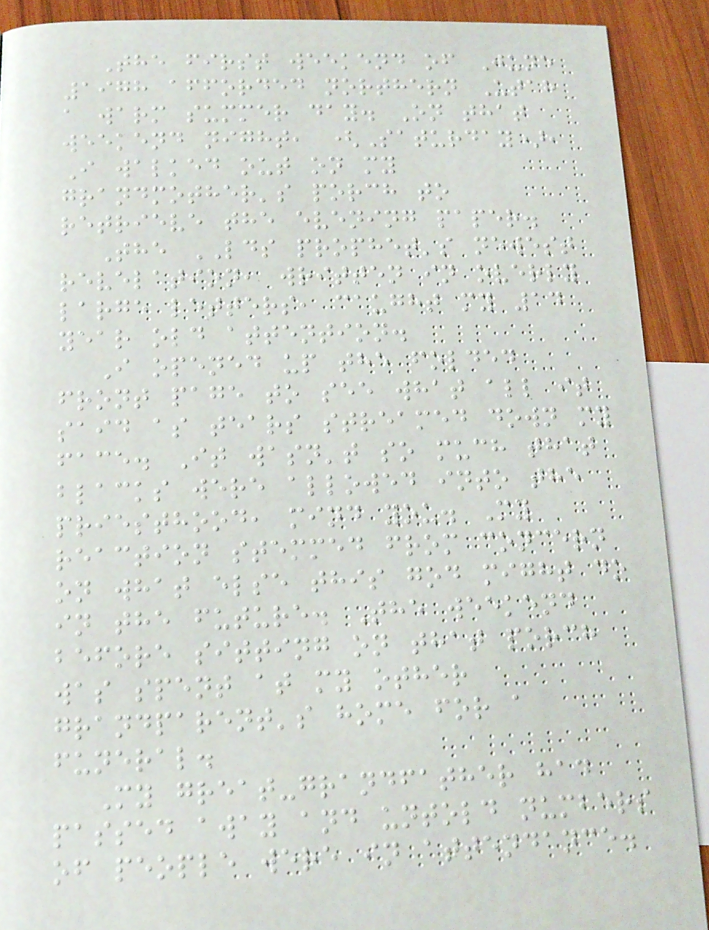The first weekend of June
1978 afforded northern Utah
a warm summer day. On that
weekend night, (Saturday),
I walked out on my
grandmother's porch to
retrieve the evening paper.
The LDS prophet's newest
revelation, written in overly
large letters, caught my 14
year old attention.
I opened up the folded
front page to see what all it
said as tears streamed down my
face. It wasn't so much that
blacks were allowed into the
priesthood, mind you. My
reaction stemmed from concern
on what else this god might do
in the future. The weekend
before sitting on that porch
was spent at my other
grandparent's home for a
funeral.
My great-grandfather had
passed away and untold numbers
of people were in attendance.
